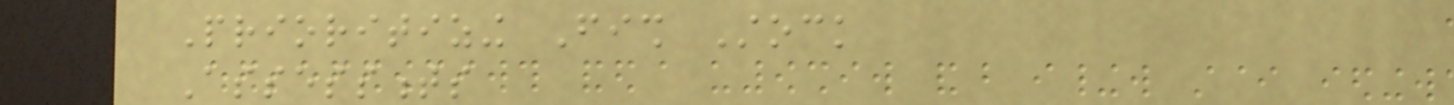Prioritizing Fish Stock
Assessments
